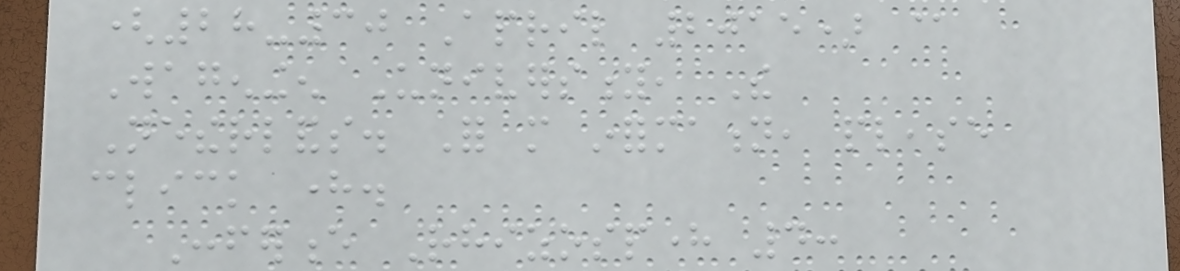(28-30 April 2015) @
Wageningen University, The
Netherlands. For more information, please
click here.
Conference Rhizosphere 4:
